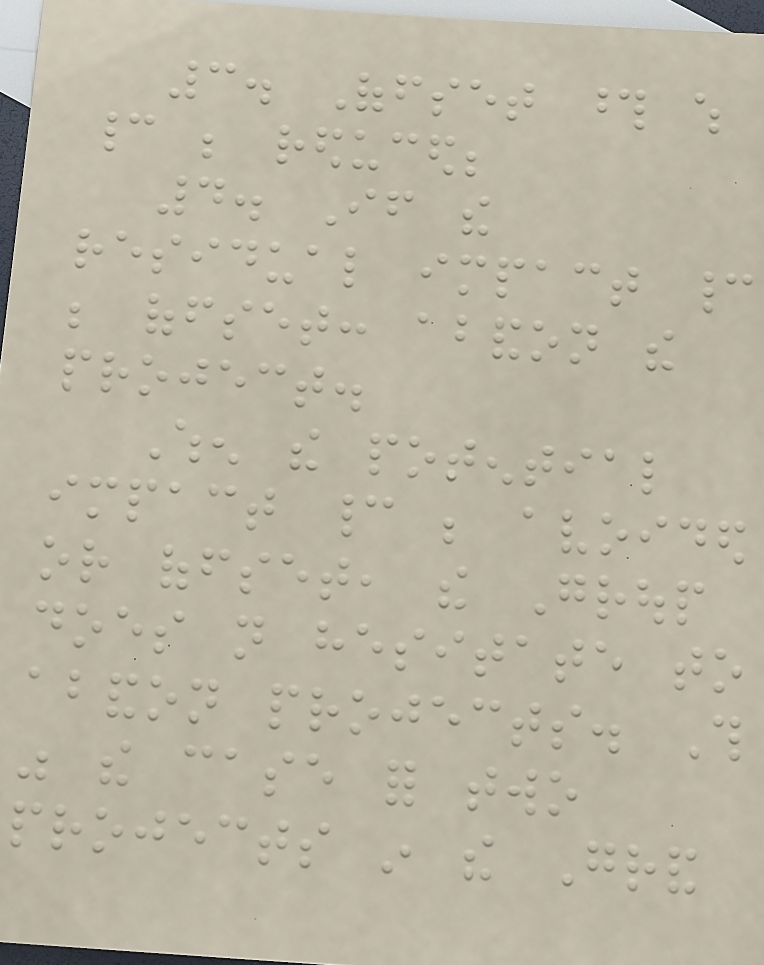3. Offset those which
cannot be reduced;
4. If the
residual impact cannot
be offset: abandon the
project.
When the potential
impact cannot be avoided
or offset, the Group
does not hesitate to
abandon projects. This
was the case for two
projects in the Grand
